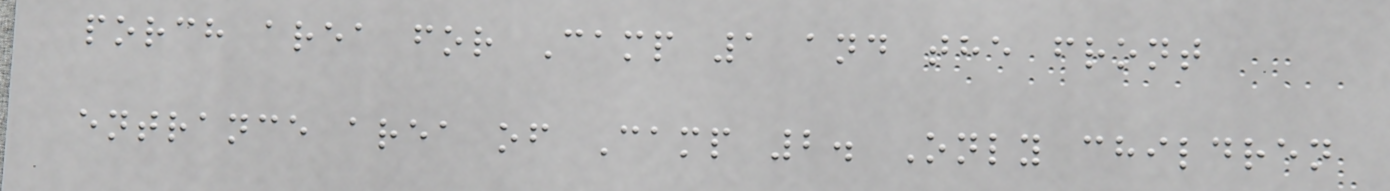porch area for Camp 1 and the front
entrance area of Camp 2. Only children
